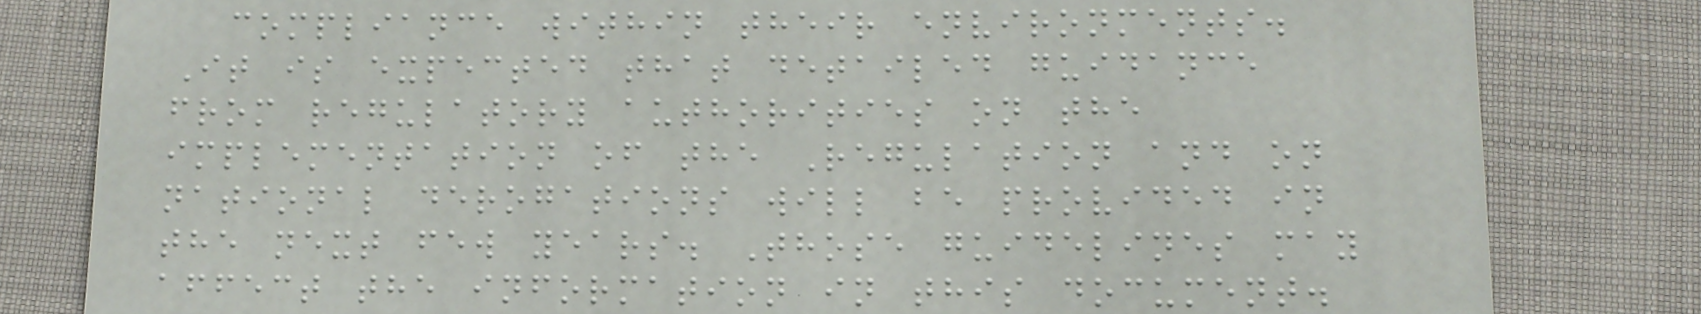compliance within their environments.
It is expected that detailed guidance
from regulatory authorities on the
implementation of the Regulation and on
national derogations will be provided in
the next few years. Those guidelines may
affect the information in this document.
